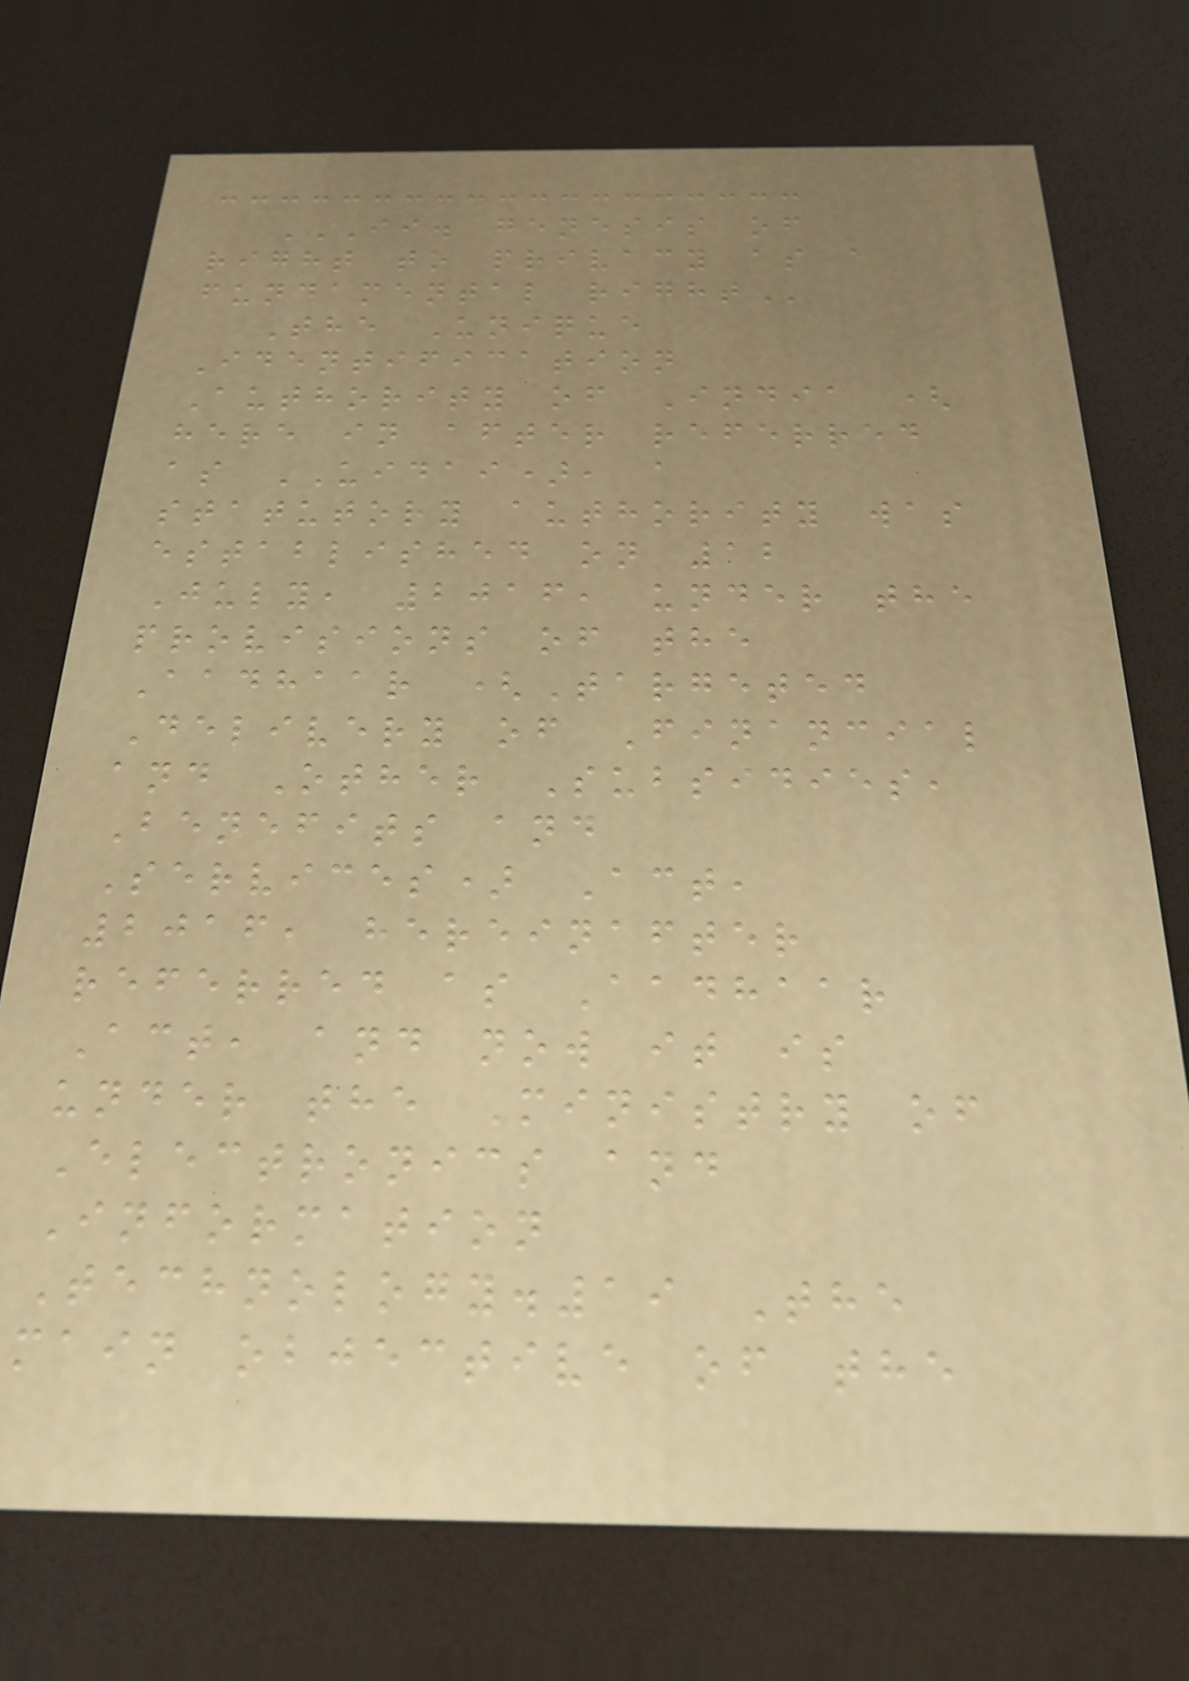II. GENESIS OF
RIGHT TO PRIVACY AS A
FUNDAMENTAL RIGHT
The Unique
Identification
Authority of India (
here in after referred
as UIDAI), a
statutory authority was
established on 12
July, 2016, under the
provisions of the
Aadhaar (Targeted
Delivery of Financial
and Other Subsidies,
Benefits and
Services) Act,
2016, hereinafter
referred as Aadhaar
Act, and now it is
under the Ministry of
Electronics and
Information
Technology.19 The
main objective of the
